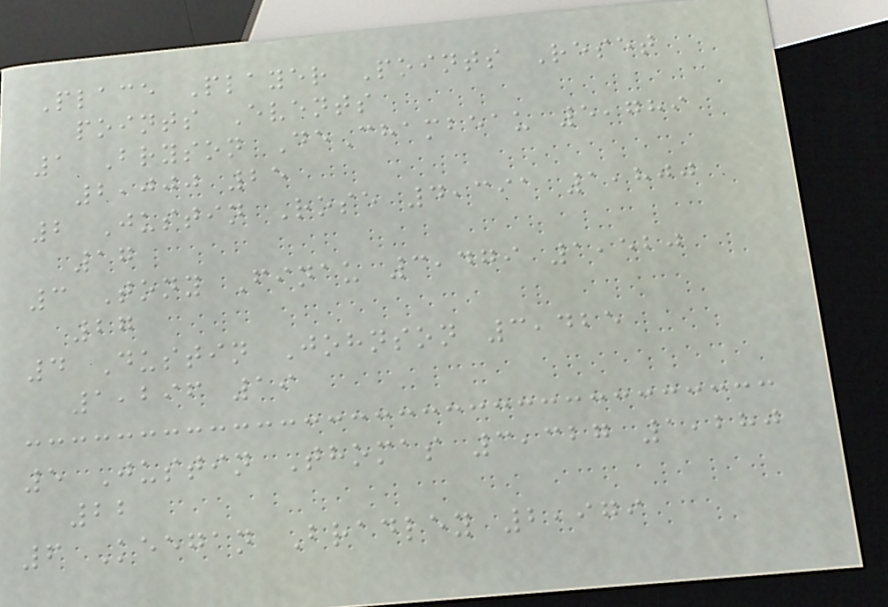Place Player Points Reset
points Events
1 Bryson DeChambeau 5,789
2,000 25
2 Justin Rose 4,391 1,800
17
3 Tony Finau 3,479 1,520
27
4 Dustin Johnson 3,425
1,296 19
5 Justin Thomas 3,327 1,280
22
6 Keegan Bradley 2,979
